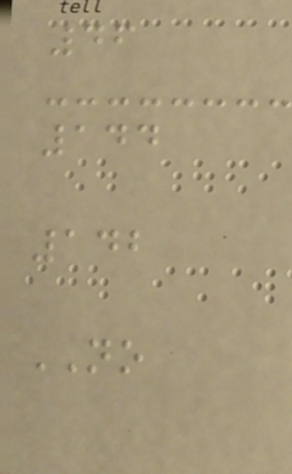46
144
142
NO
